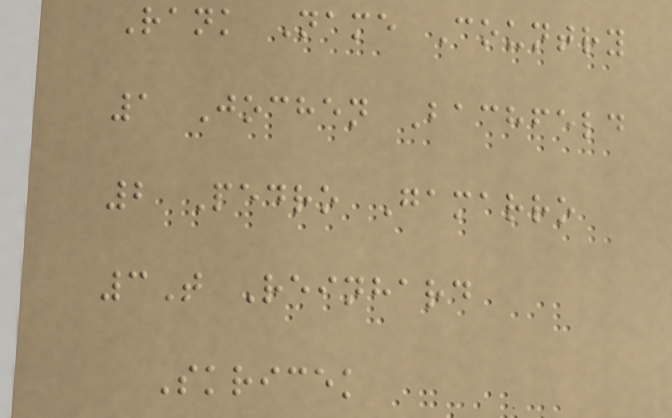Rank Name Country
1 Jochen Bachfeld
2 Pedro Gamarro
3T Reinhard
Skricek
